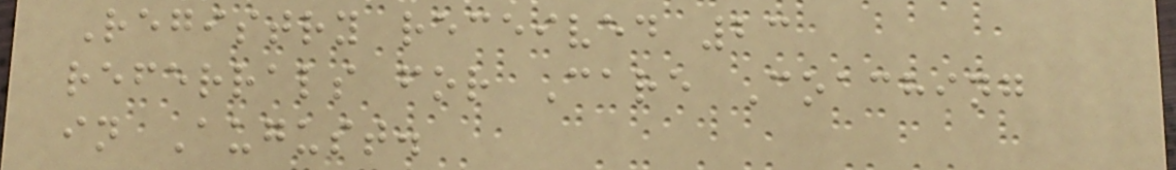Registry received 23
referrals for Care Coaching
in August.
